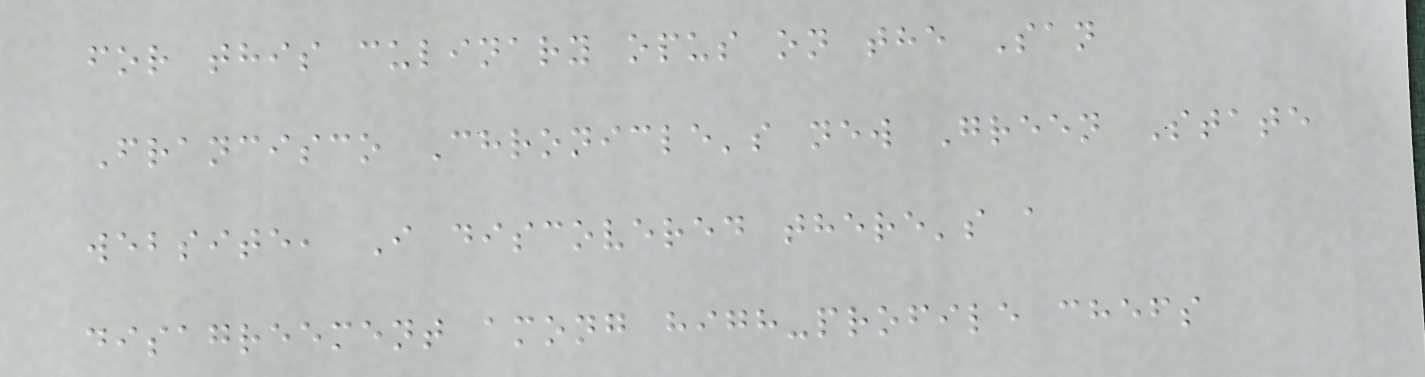for this culinary opus on the San
Francisco Chronicle's new Green State
website, I discovered there's a
disagreement among high-profile chefs
